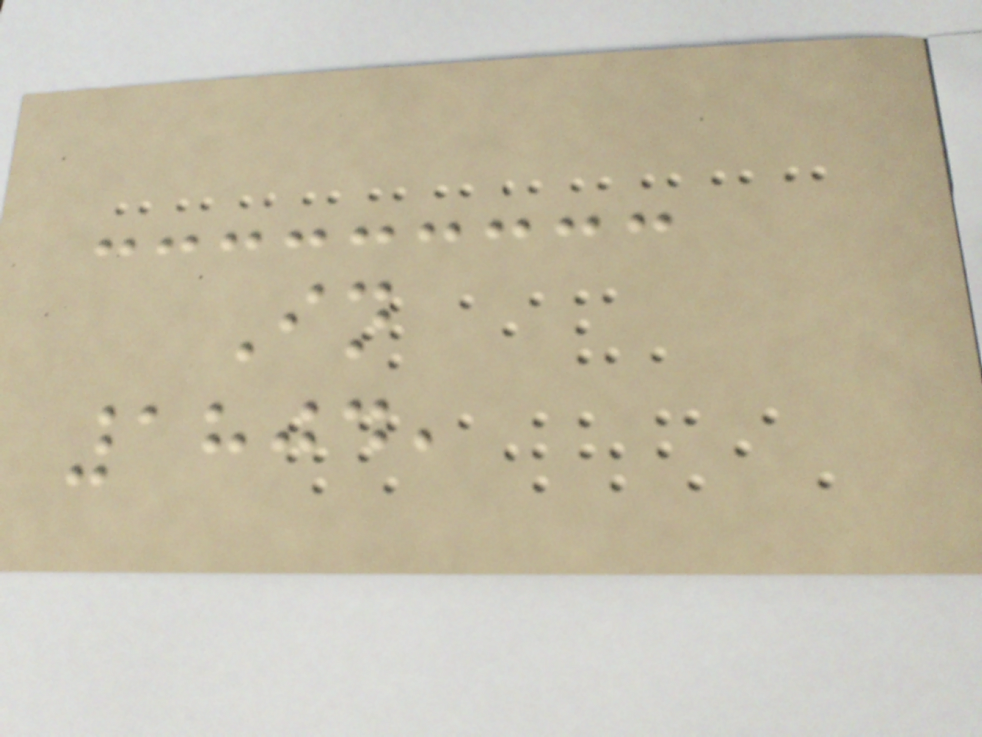In
1804,
